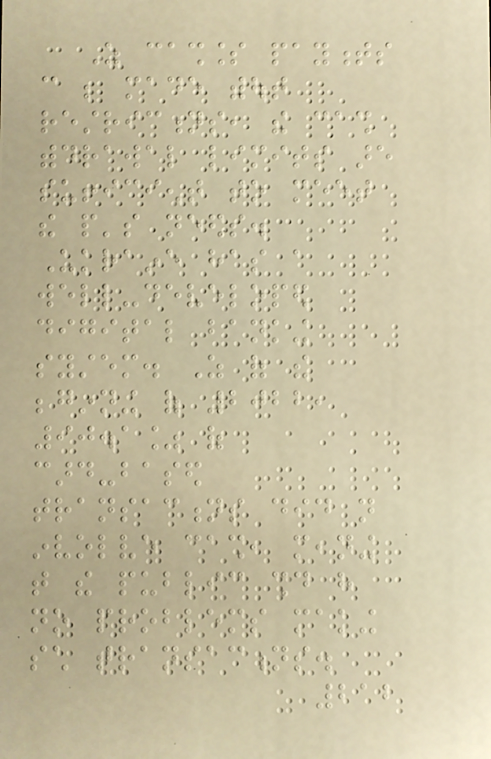As cashless payments
can be made without
restrictions, the cash
withdrawal limits are
sufficient to meet
the people's needs.
Ukraine has a
well-developed
digital banking
system. As of the
beginning of 2022,
90.1% of
card-based
transactions did not
involve cash, meaning
that the public should have
no problems making
such transactions.
212
